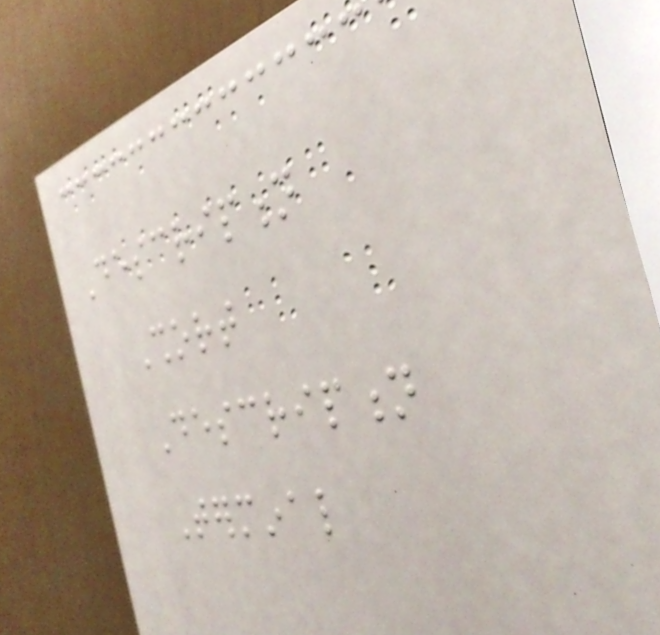Description
Short
Description
Terminal
